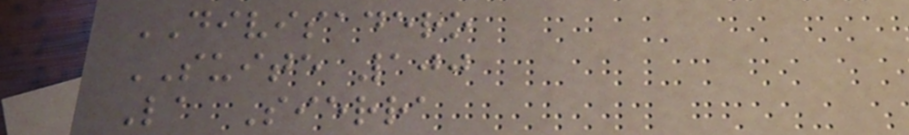DIVISADERO
SUITE 100
La Sierra
